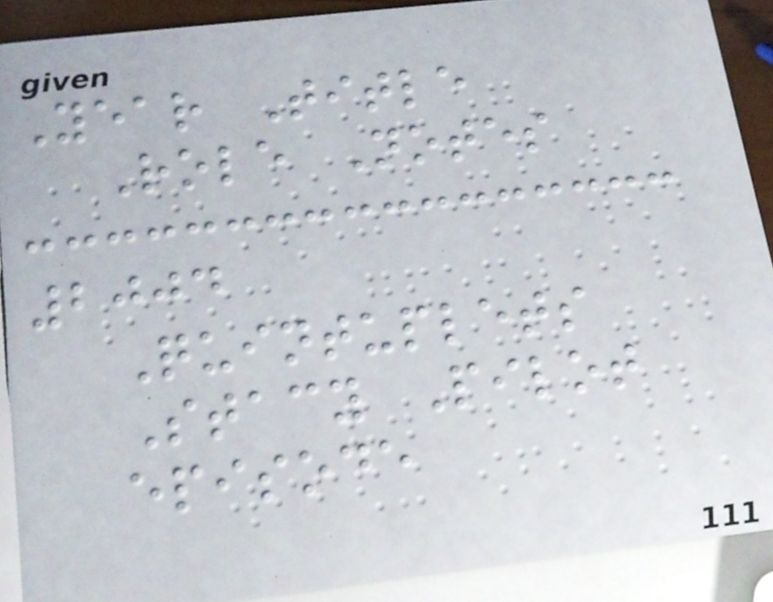Year Title
Role Notes
2004
Quintuplets
Stacy Pilot
episode
